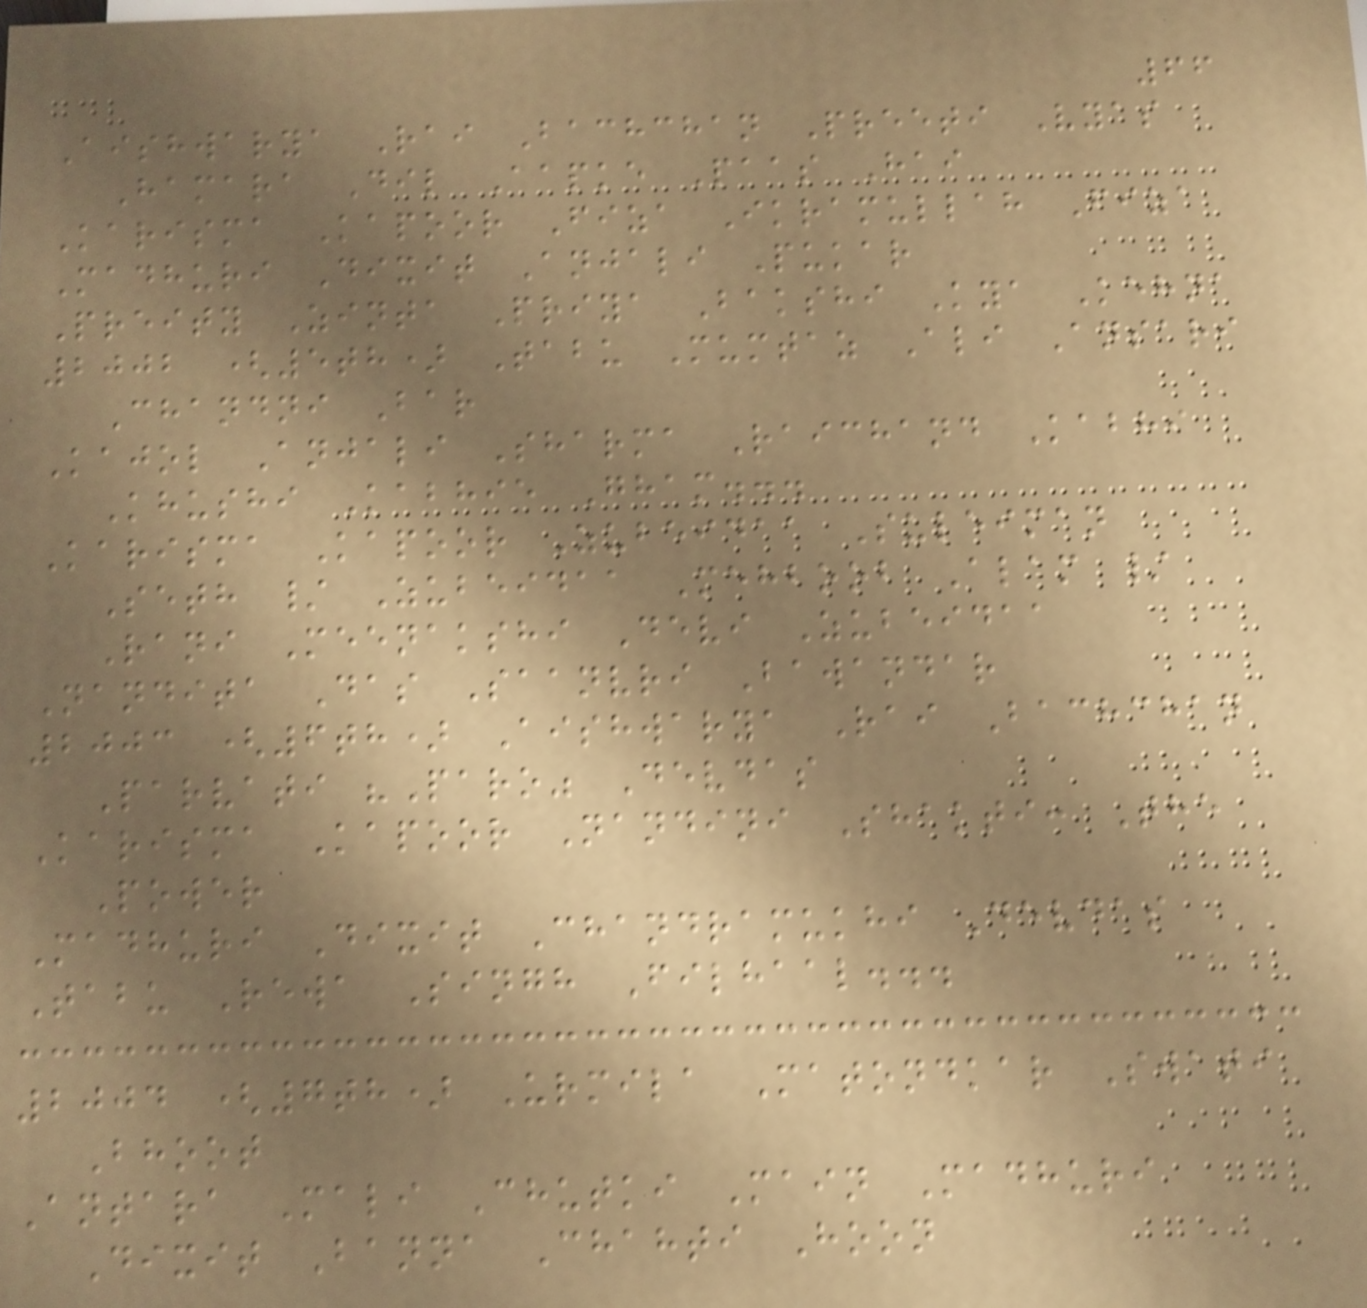66
Aishwarya Rai Bachchan Preeti Vyas
Hamara Dil Aapke Paas Hai
Karisma Kapoor Fiza Ikramullah Fiza
Madhuri Dixit Anjali Pukar
Preity Zinta Priya Bakshi Kya Kehna
2002 (5th) Tabu Mumtaz Ali Ansari
Chandni Bar
Kajol Anjali Sharma Raichand Kabhi
Khushi Kabhie Gham...
Karisma Kapoor Zubeidaa Suleiman
Seth / Zubeidaa Mehboob Alam /
Rani Meenakshi Devi Zubeidaa
Nandita Das Saanvri Bawandar
2003 (6th) Aishwarya Rai Bachchan
Parvati "Paro" Devdas
Karisma Kapoor Nandini Shakti: The
Power
Madhuri Dixit Chandramukhi Devdas
Tabu Rewa Singh Filhaal...
2004 (7th) Urmila Matondkar Swati
Bhoot
Antara Mali Chutki Main Madhuri
Dixit Banna Chahti Hoon
